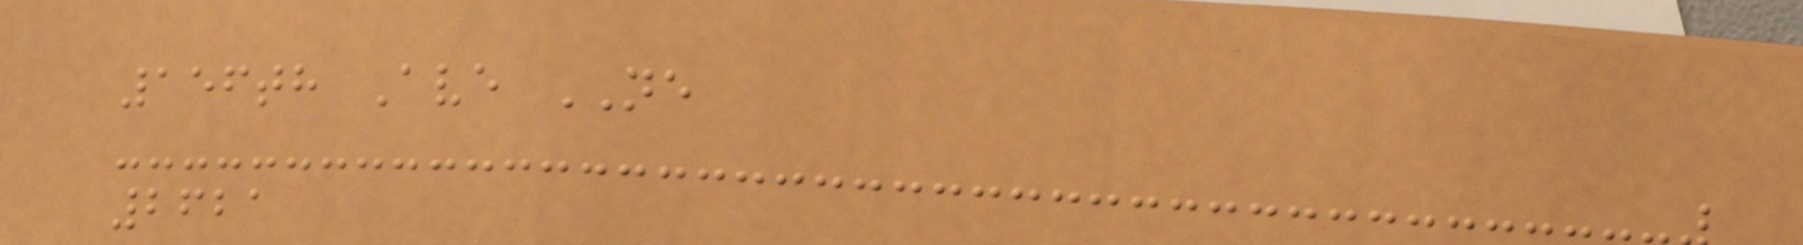156th Ave NE
2621
